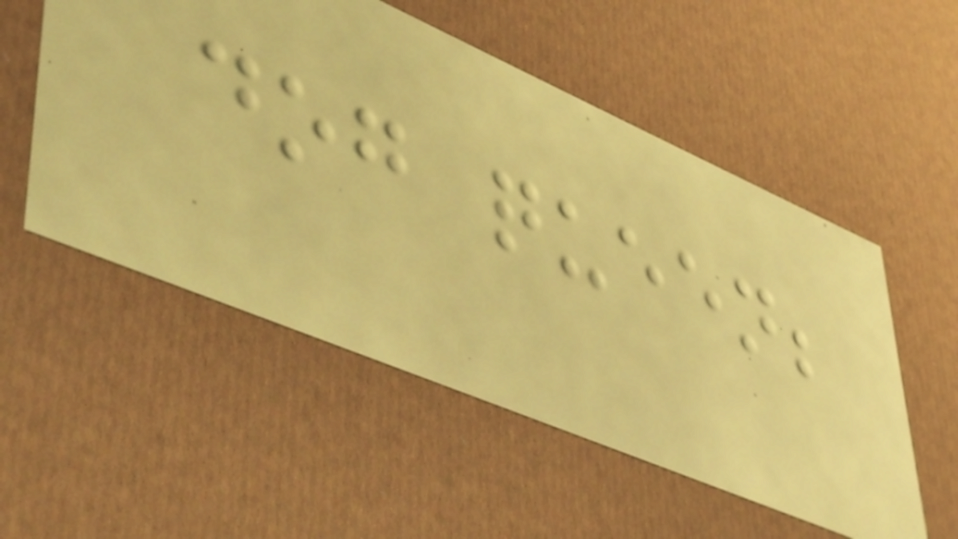dog queen;
